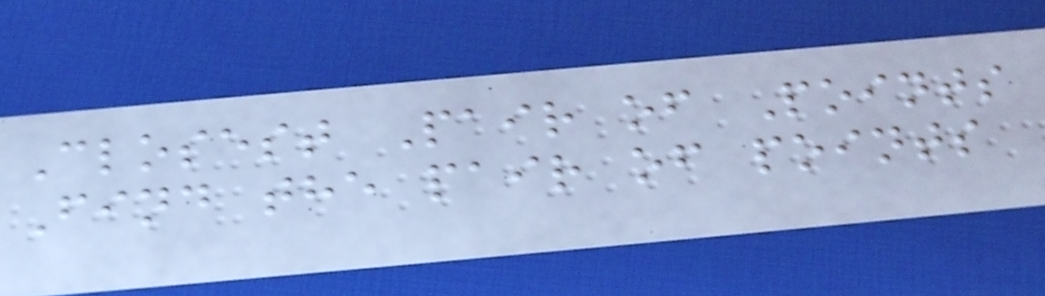Closest Pair of Points
Find the pair of points
